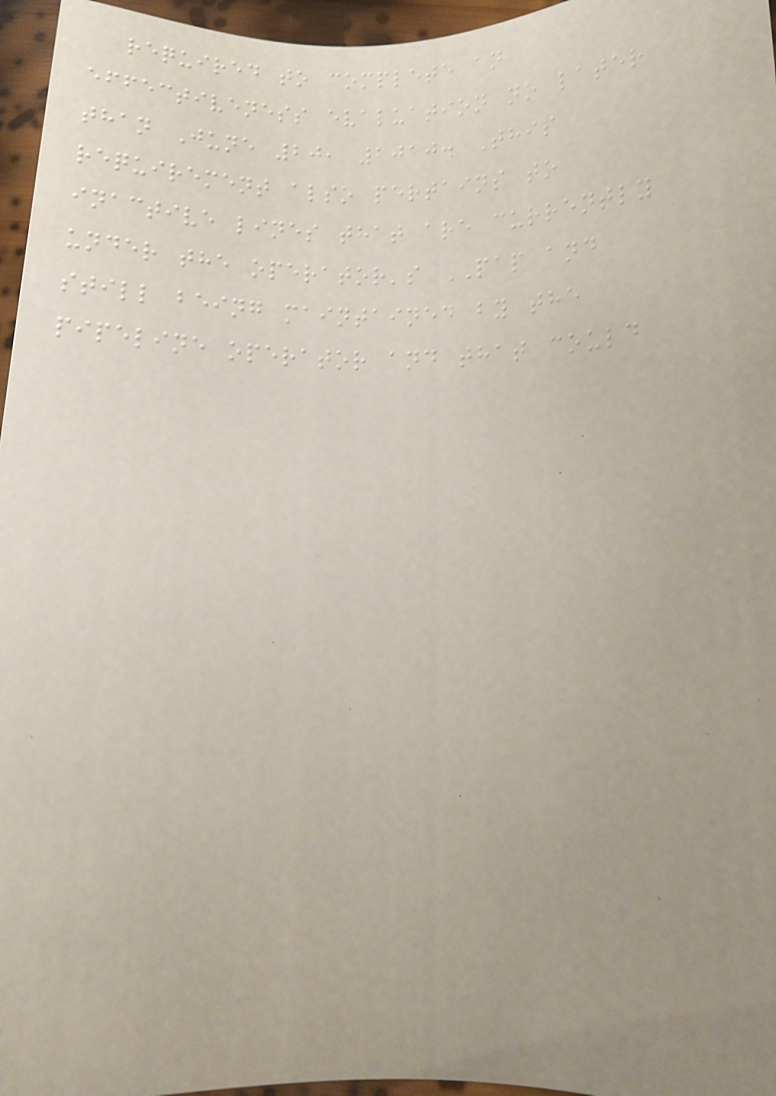required to complete an
effectiveness evaluation no later
than June 20, 2010. This
requirement also pertains to
inactive lines that are currently
under the operator's PAP and
still being maintained by the
pipeline operator and that could
